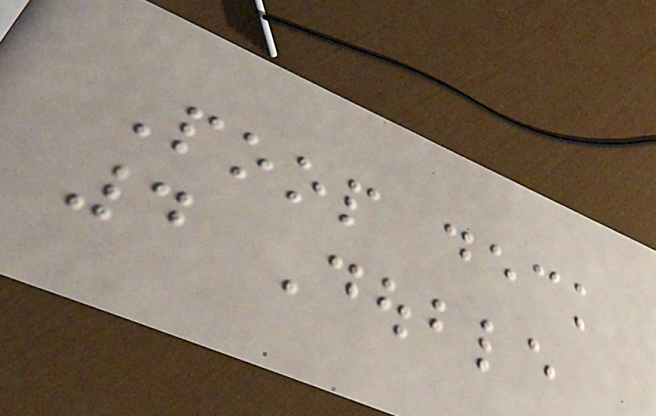Poop deck
4 Double
